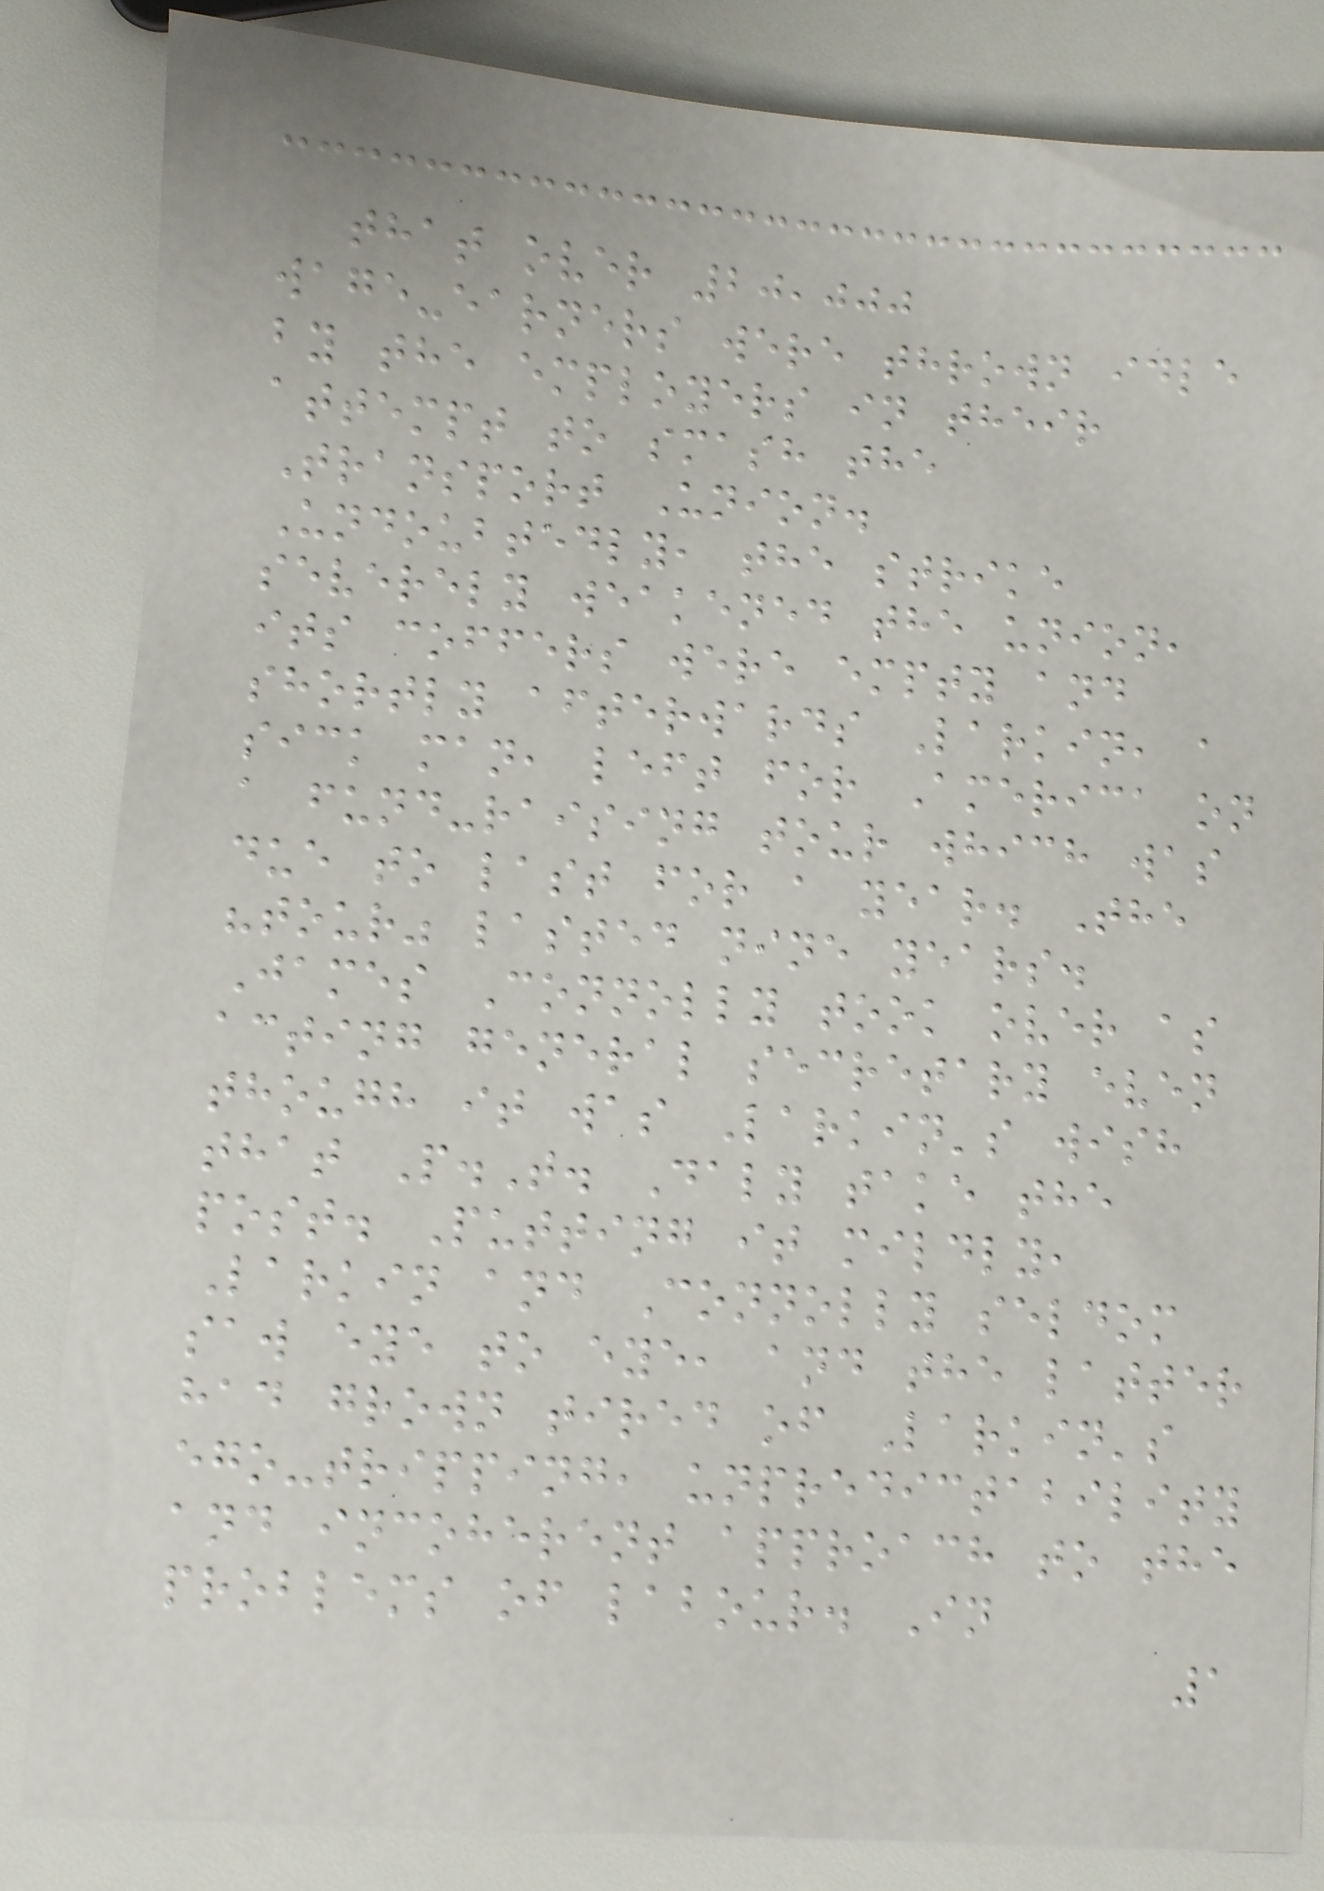that over 20,000
wage-earners were thrown idle
by the employers in their
attempt to smash the
Transport Union.
Undoubtedly, the strike
severely weakened the union,
its coffers were empty and
shortly afterwards Larkin, a
sick man, left for America on
a fund-raising tour which was
due to last for a year. The
"tour" lasted nine years.
James Connolly took over as
acting general secretary even
though it was Larkin's wish
that P.T. Daly take the
post. Putting it mildly,
Larkin and Connolly seldom
saw eye to eye, and the latter
had grown tired of Larkin's
ego-tripping, unpredictability
and incoherent approach to the
problems of labour. In
1
